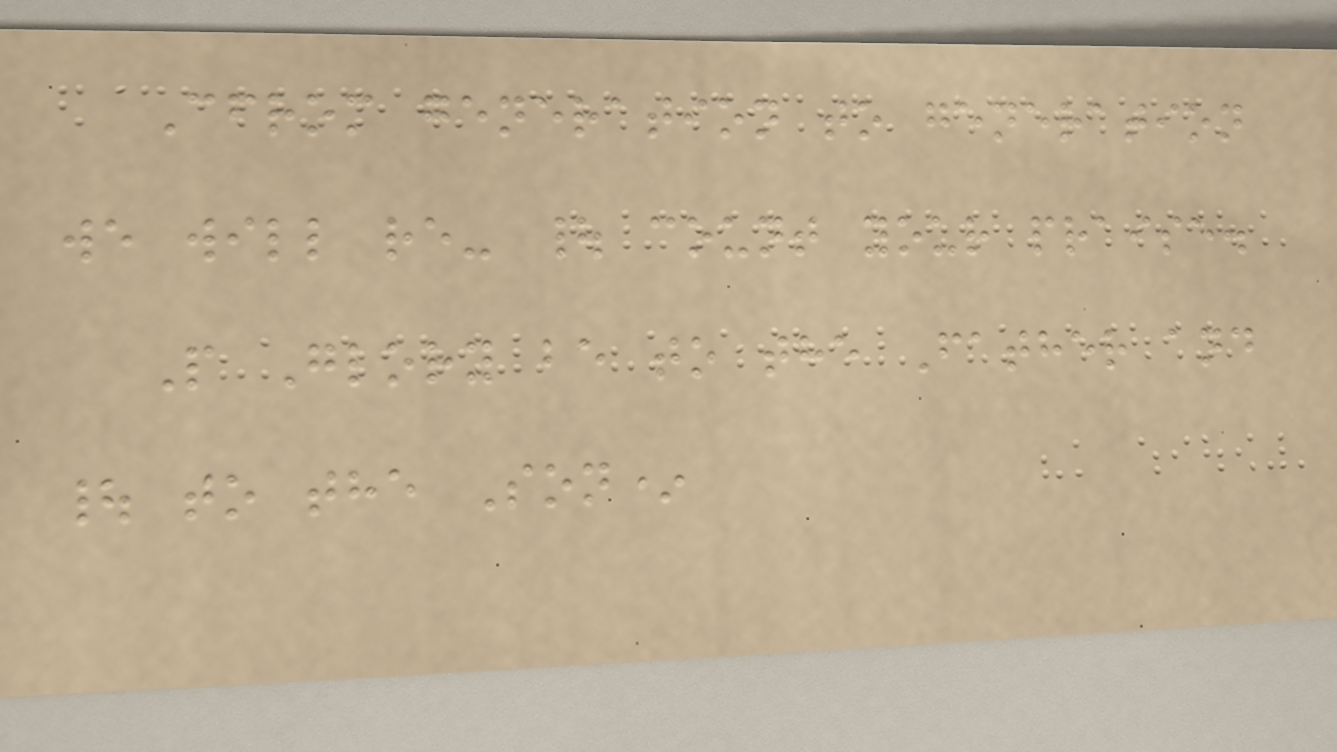Cfrom generation to generation
we will re- | count your praise.
P Glory be to the Father and
| to the Son*
